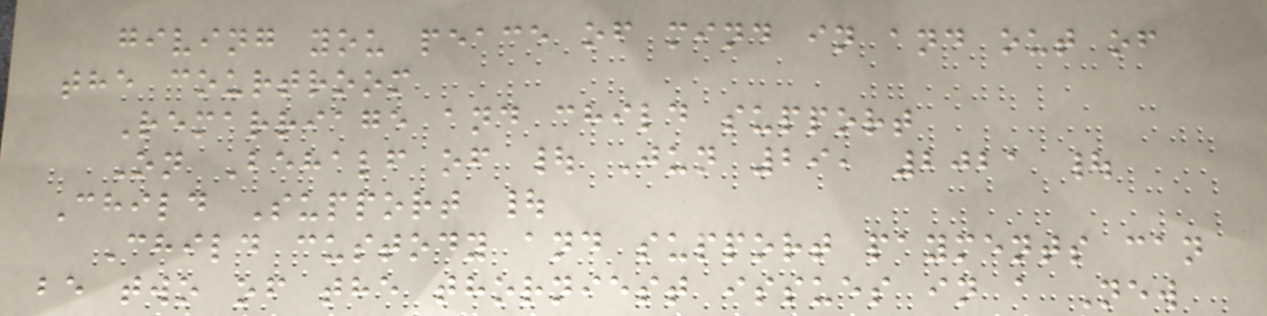giving you peace of mind in and out of
the courtroom
Remarriage and child support
On Behalf of | Jun 29, 2021 |
Child Support |
Child custody and support payments can
be two of the thorniest issues in a New
